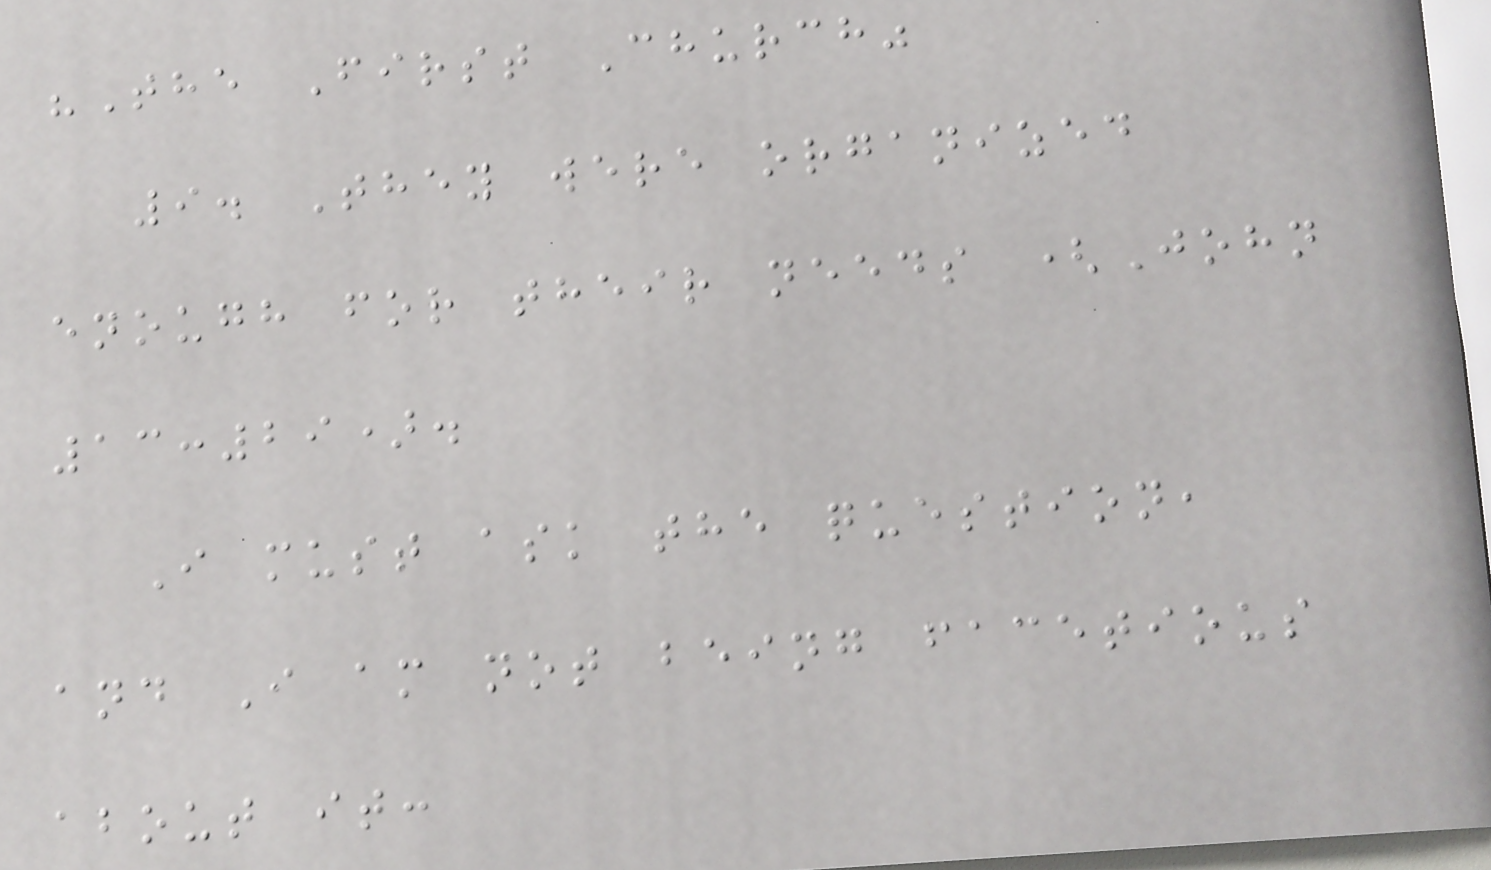"The First Church"
9. They were organized
enough for their needs (John
13:29).
I must ask the question,
and I am not being facetious
about it:
